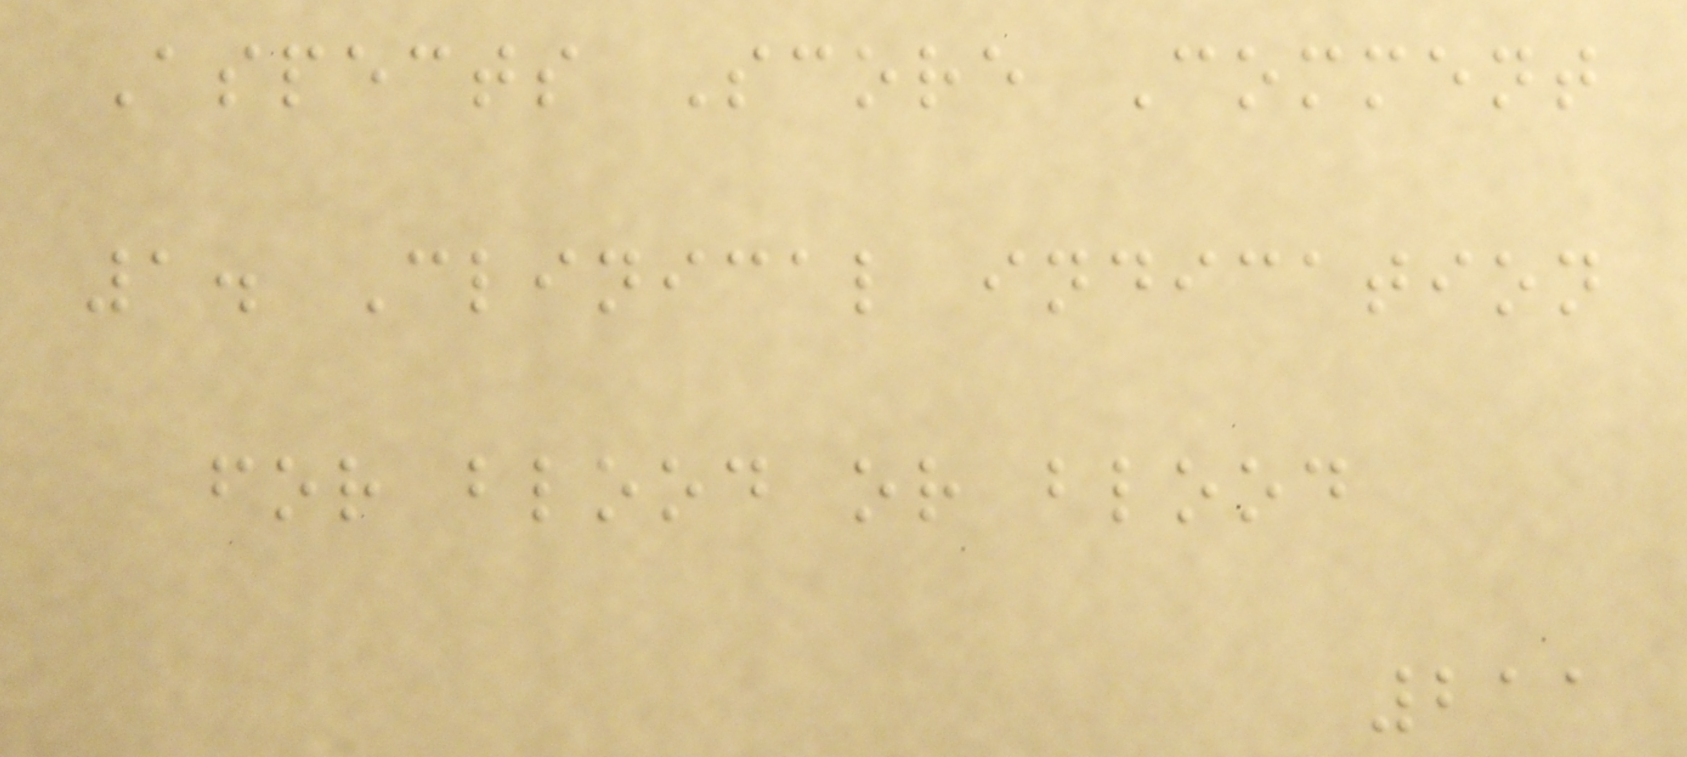Aspects Score Comment
1. Clinical indication
for blood or blood
211
